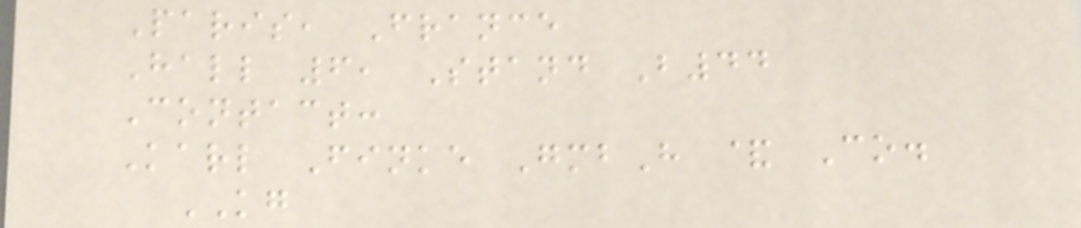Paris, France
Hall 6, Stand B44
Contact:
Karl Finke GmbH & Co.
KG
